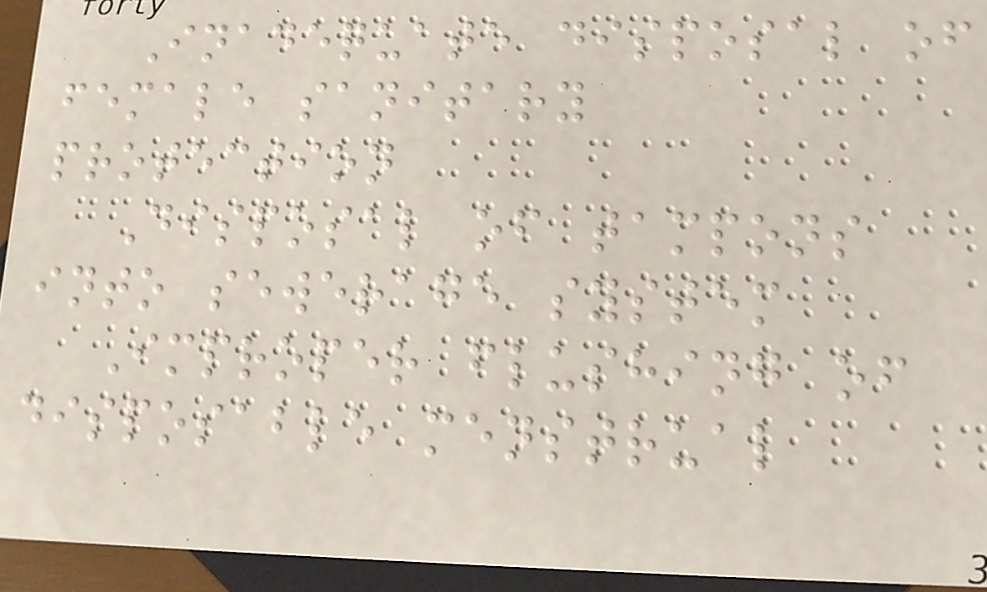Inadequate disposal of
female sanitary
protection
Disposal of tampons
into sewerage system
Improper flushing of
disposable menstrual
